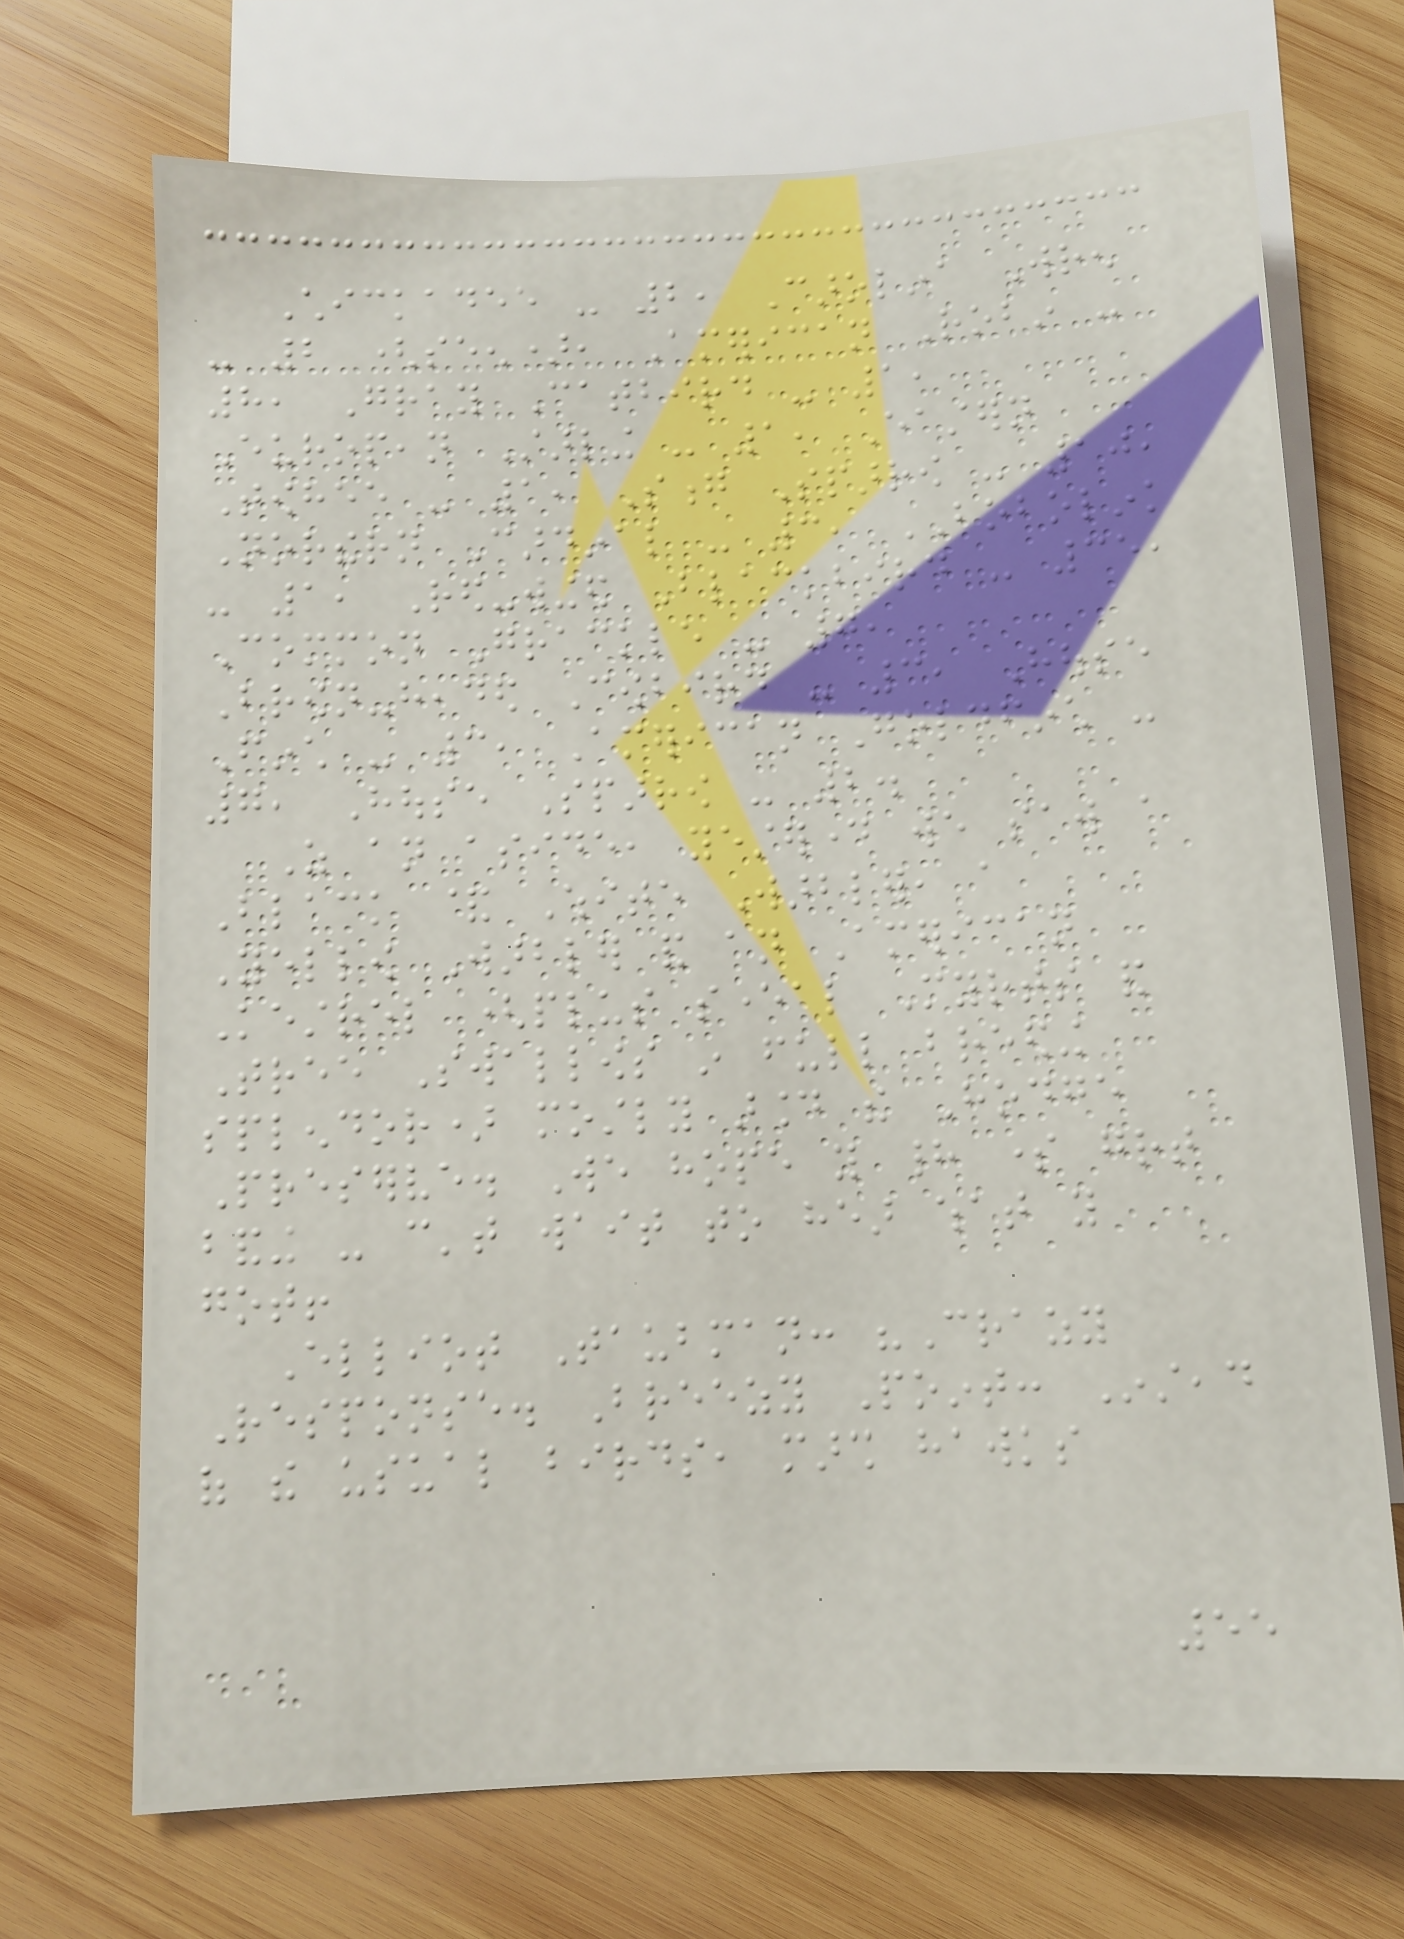Chickadee - 2, Carolina Wren
- 2 (seen), American Robin -
8, Gray Catbird - 1,
European Starling - 1, Eastern
Towhee - 1, Song Sparrow - 10,
Northern Cardinal - 3, BOBOLINK
- 1, Red-winged Blackbird - 35,
Common Grackle - 7,
Brown-headed Cowbird - 3, House
Finch - 3, American Goldfinch -
7, House Sparrow - 2.
As an aside, yesterday we saw a
Black & White Warbler, a
Yellow Warbler and an American
Kestrel (plus several Myrts and
Tree Swallows in full breeding
splendor) mostly around the Hodge
Preserve. We hope you had some great
banding - can't wait to hear what you
got!
Elliot Taubman: "Crazy
Response. Breezy Point: Instead
of the usual birds, marsh hawks
55
